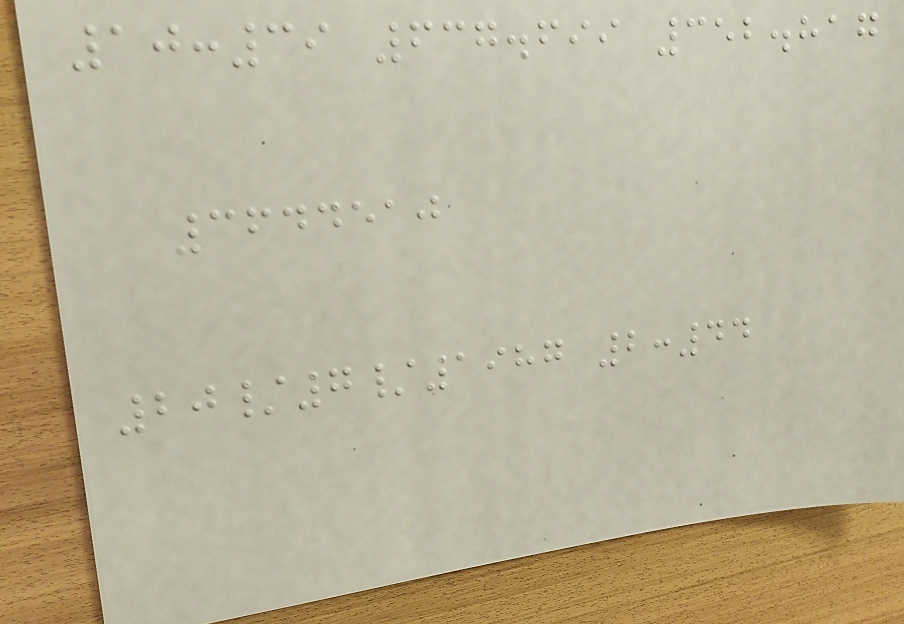10:39 637.699 352.817
3644510
20/7/1987 2:44
